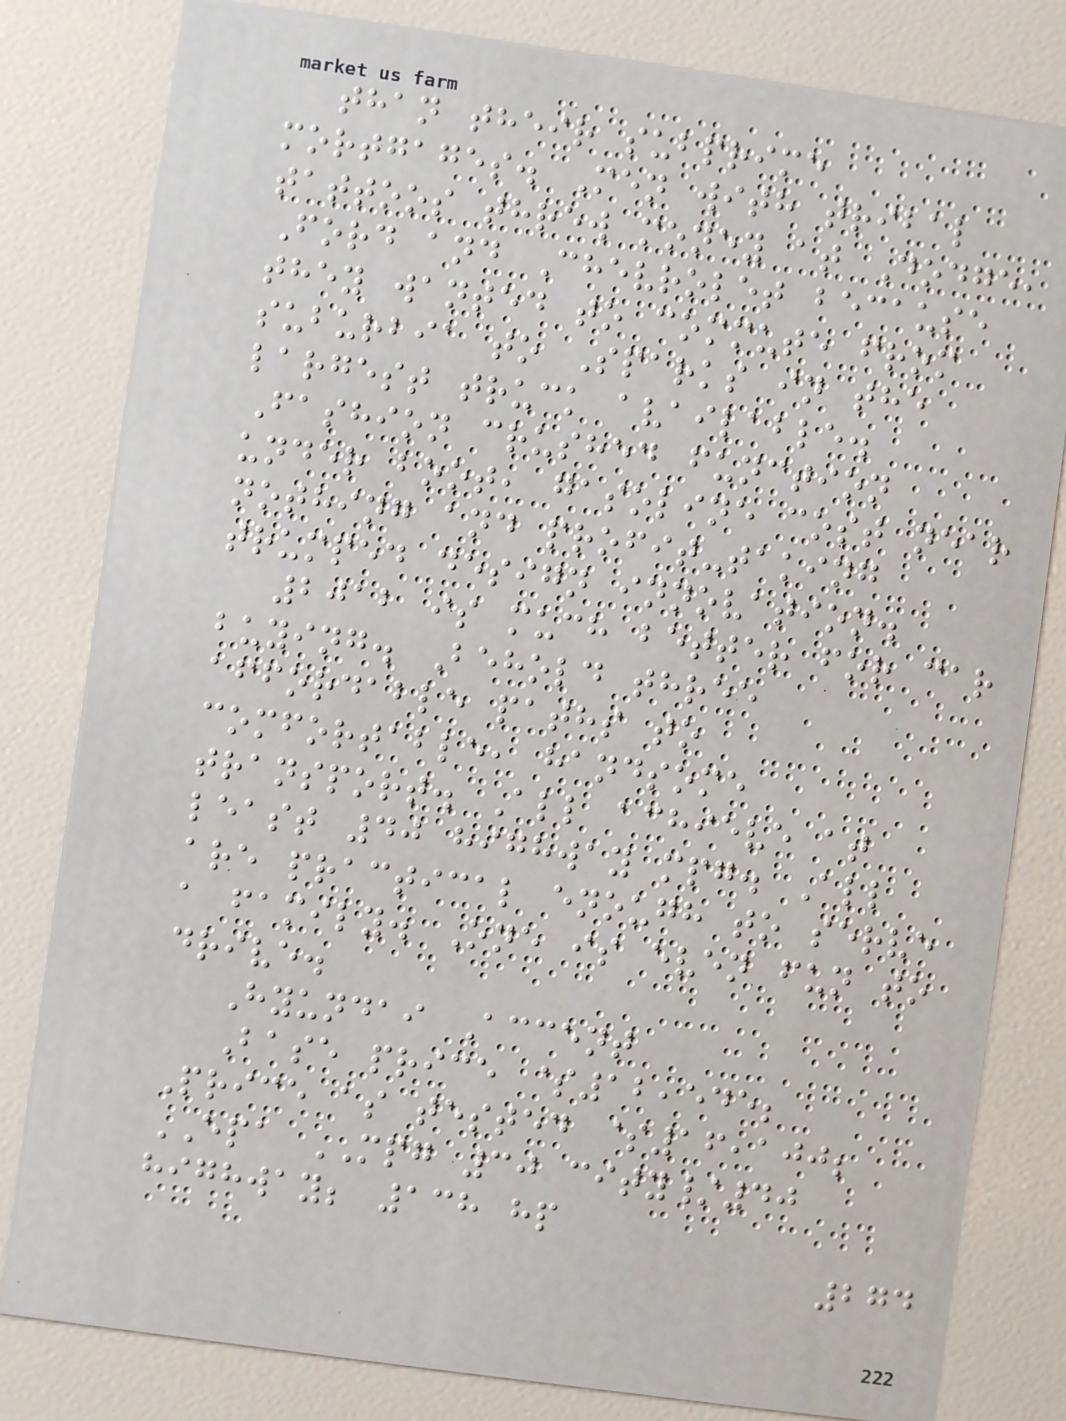than their subprime
mortgages. Men with tribal
tattoos threw money at Dodge,
Ford and Chevrolet because
they wanted to commute from
suburbia to Sparks in the
largest truck available.
Fashion crushed function
under boot, gasoline cost near
nothing and profit-taking
trumped design innovation.
2012 is much better for car
buying. Behold three
affordable paths to
comfortable, handsome
transport. All achieve at
least 40 highway mpg. All
are practical enough to serve
a family. One is even fun to
drive.
Hyundai Accent
Base price $12,545;
Price as tested $16,100;
EPA MPG 30 city/40
highway; 138 hp
274
